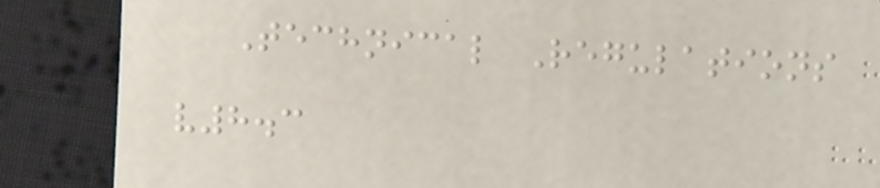Technical Regulations
v8.3
